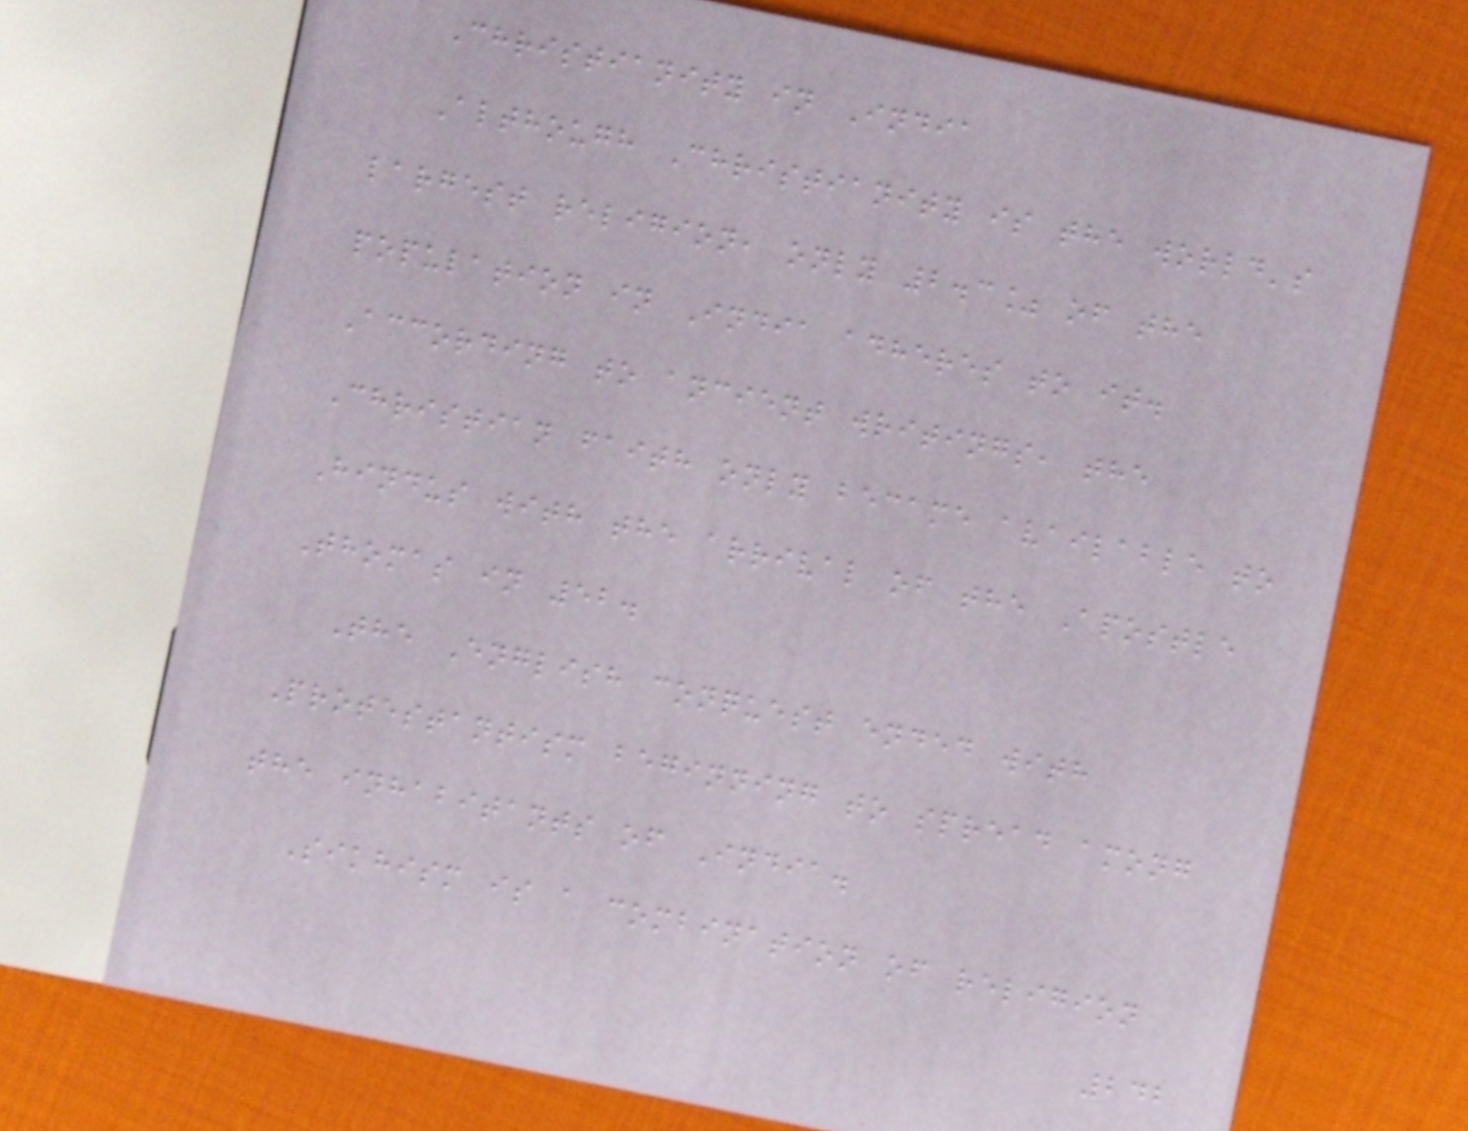Christianity in India
Although Christianity is the world's
largest religion, only 2.3% of the
population in India adheres to it.
According to ancient writings, the
Christian faith only became available to
Hindus with the arrival of the Apostle
Thomas in 52.
The English conquest ended with
Protestantism beginning to spread among
the inhabitants of India.
Sikhism is a combination of religion
242
